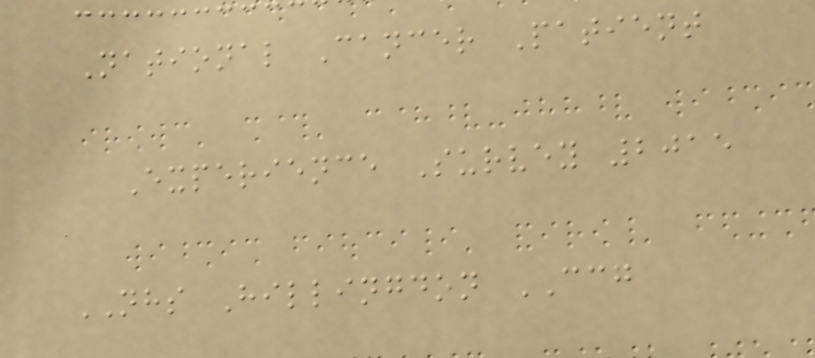National Cancer Patient
Experience Survey 2015
NHS Hillingdon CCG
